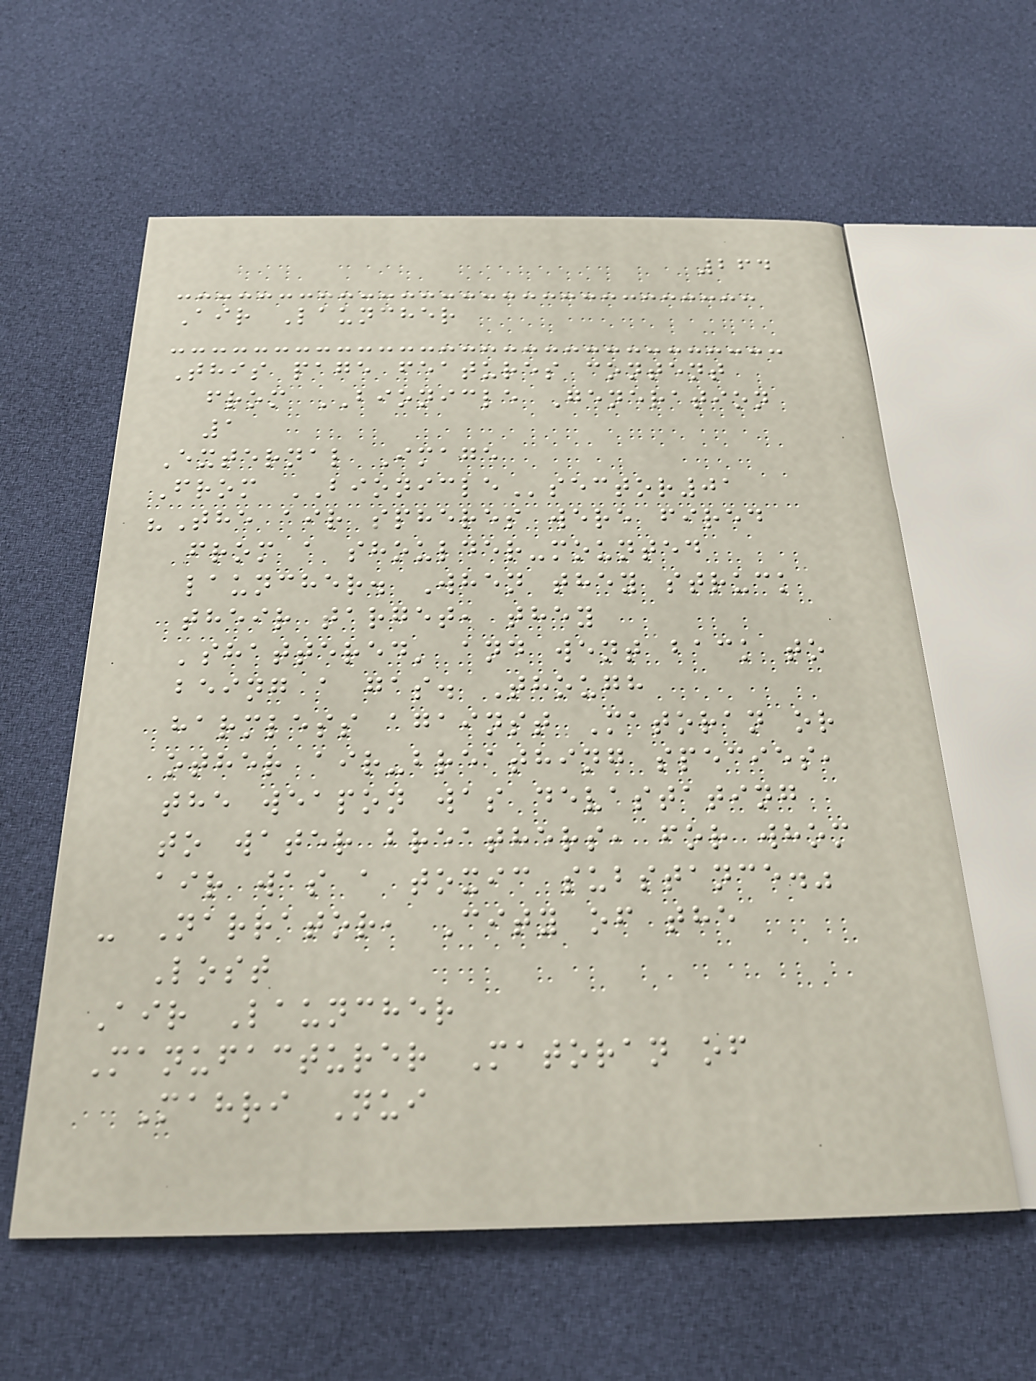264
Air Launcher
This page features content
from BIONICLE Generation
1
External Image
From BIONICLEsector01
"The air spheres were fired
from a shoulder-mounted
launcher. When they struck
their target, they
'shattered' and went back to
being a gas. Though
harmless against Matoran or
other air-breathing species,
the weapon was devastating
to water breathers, for whom
air was a toxic substance."
- Narrator, City of the
Lost
Air Launcher
Manufacturer Matoran of
Mahri Nui
